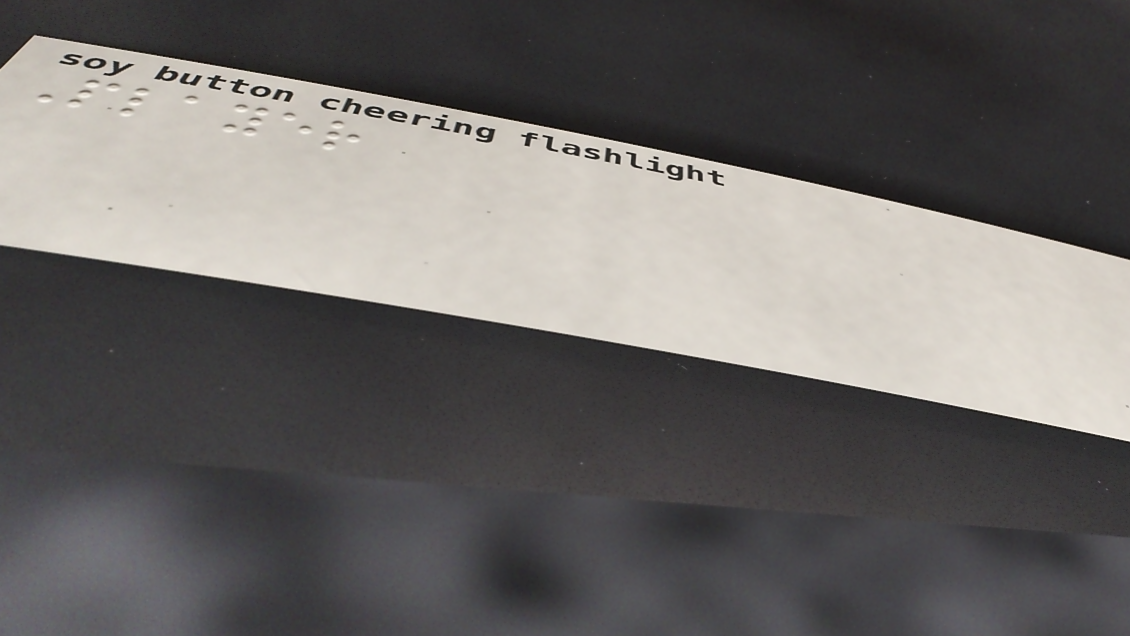Player
